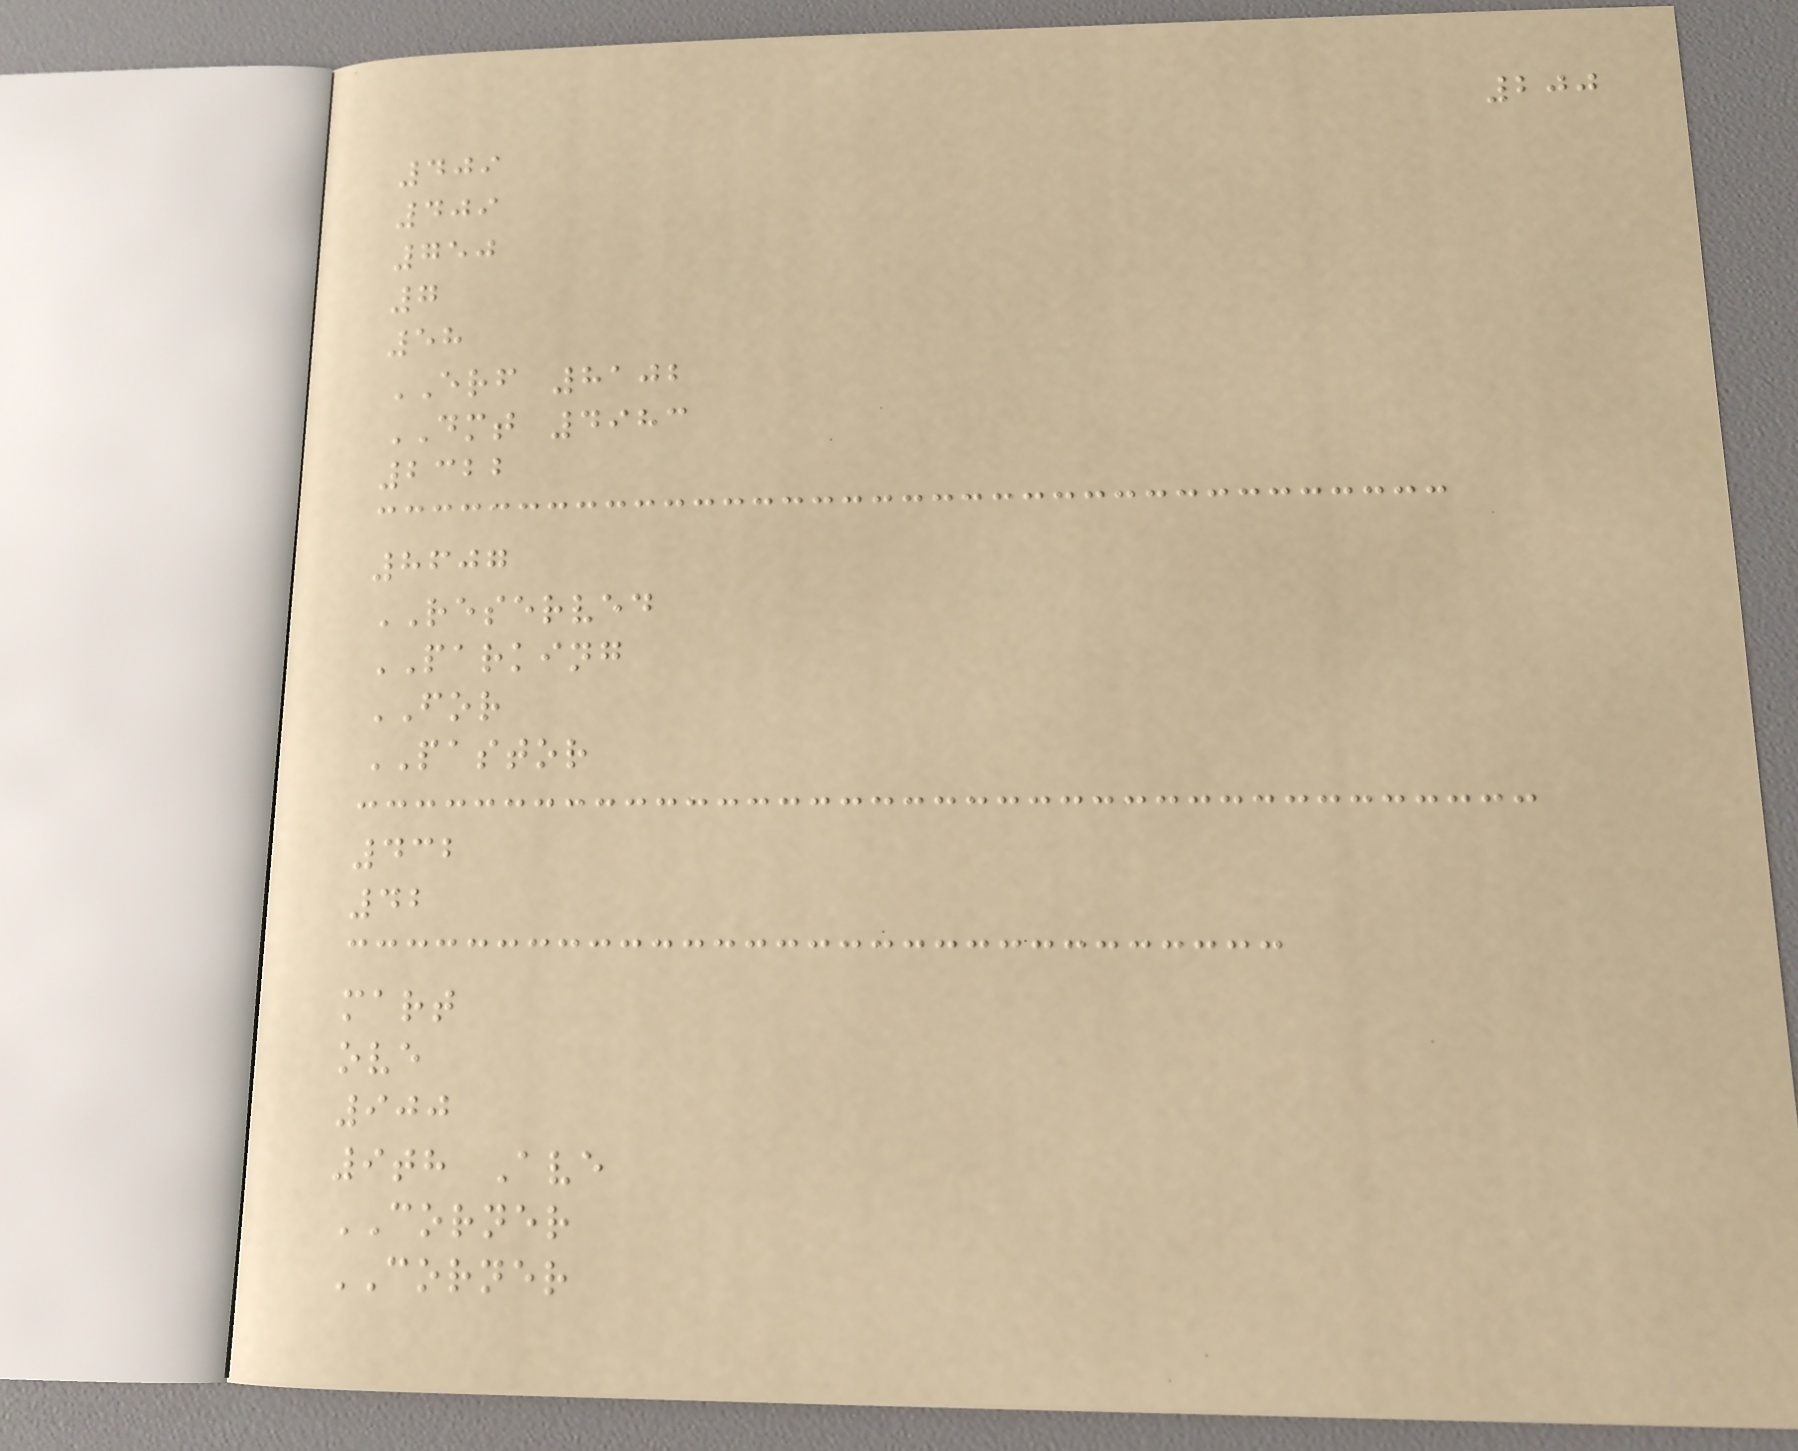200
409
409
750
7
58
ERF 8102
DMT 4983
2322
8607
RESERVED
PARKING
FOR
PASTOR
432
42
mart
ove
900
9th Ave
CORNER
CORNER
